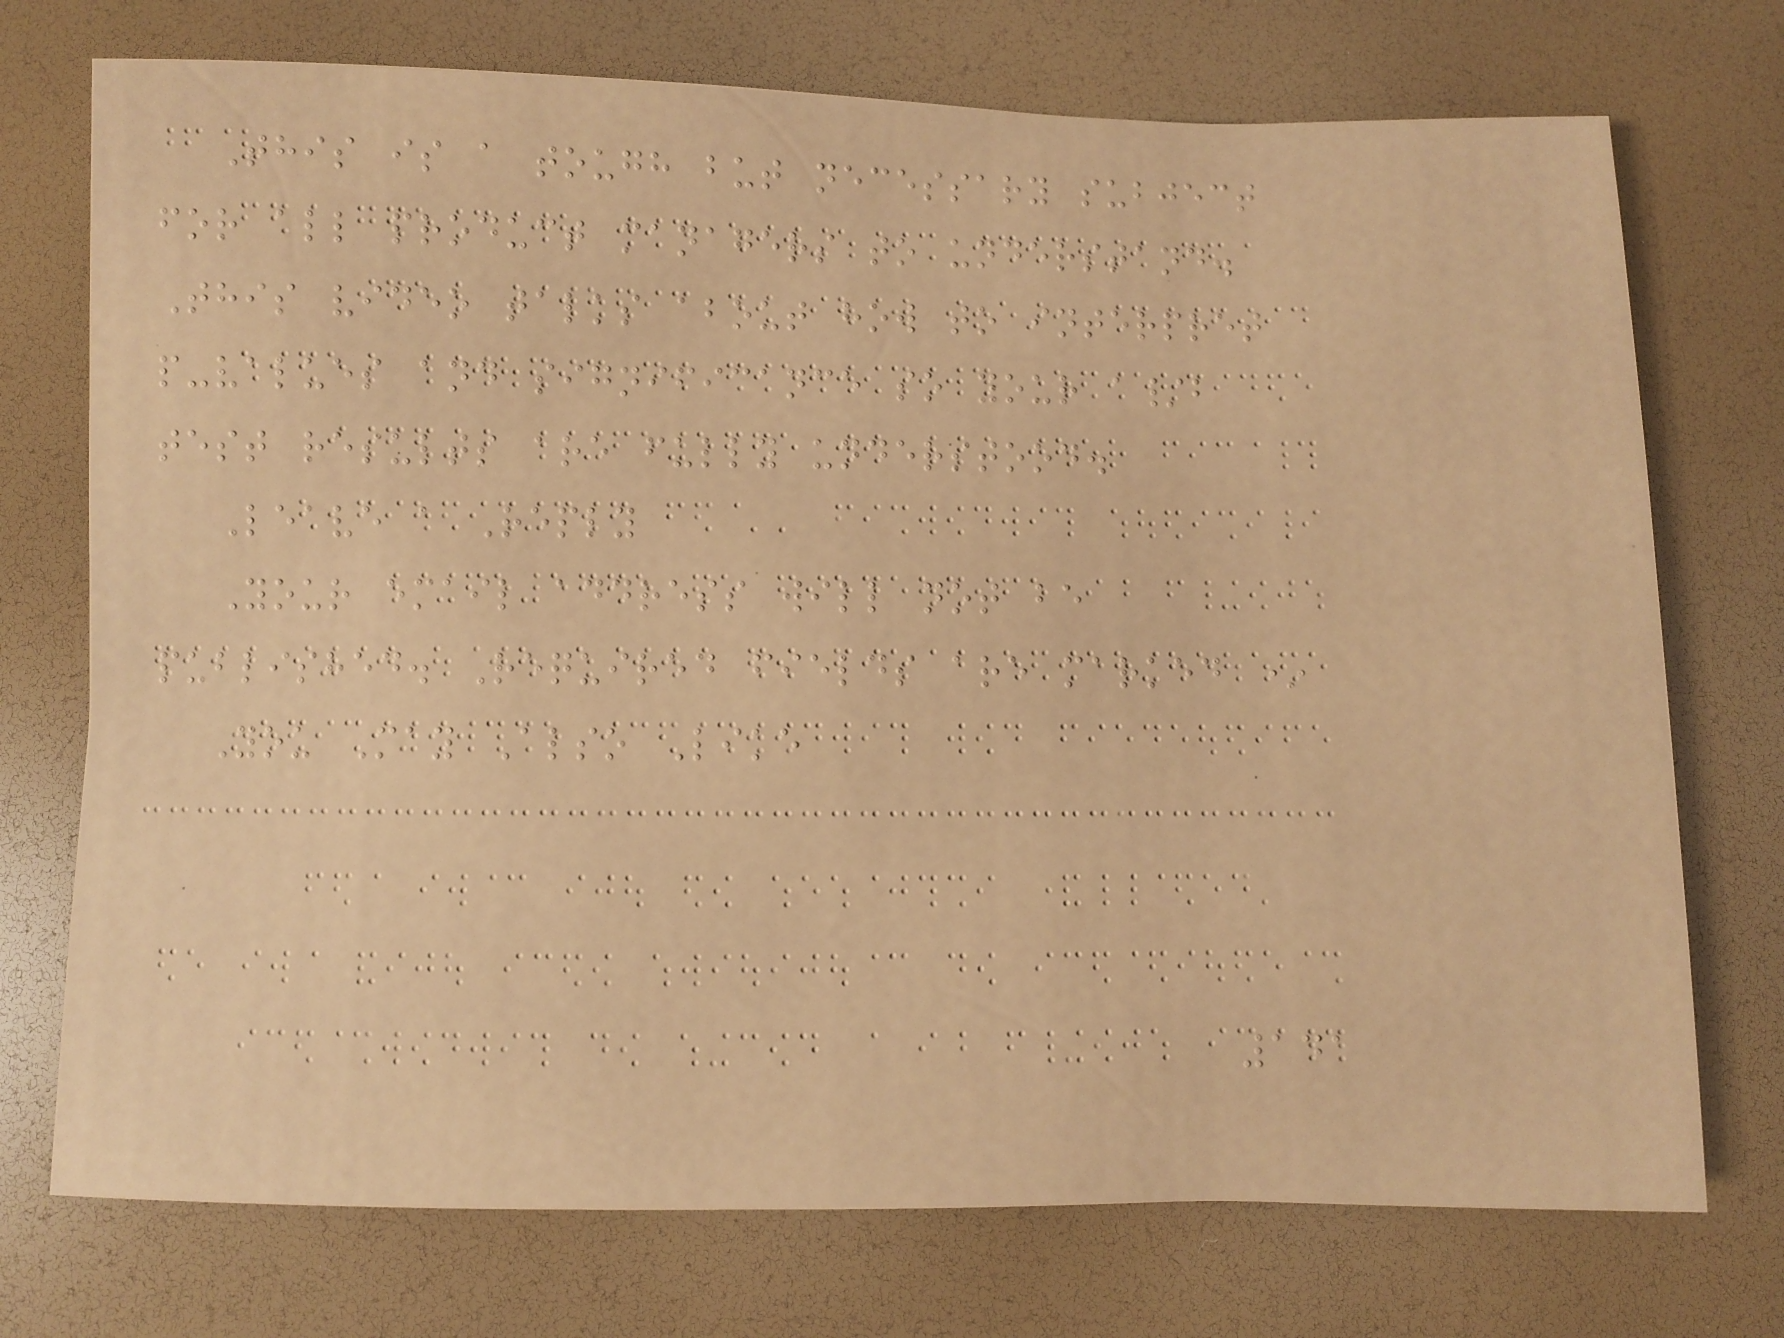This is a tough but necessary subject
for all product managers to understand.
This video talks about how to interpret
p-values and significance so your a/b
test results are fully understood.
Leave a Reply
Your email address will not be
published. Required fields are marked *
You May Also Like
141
